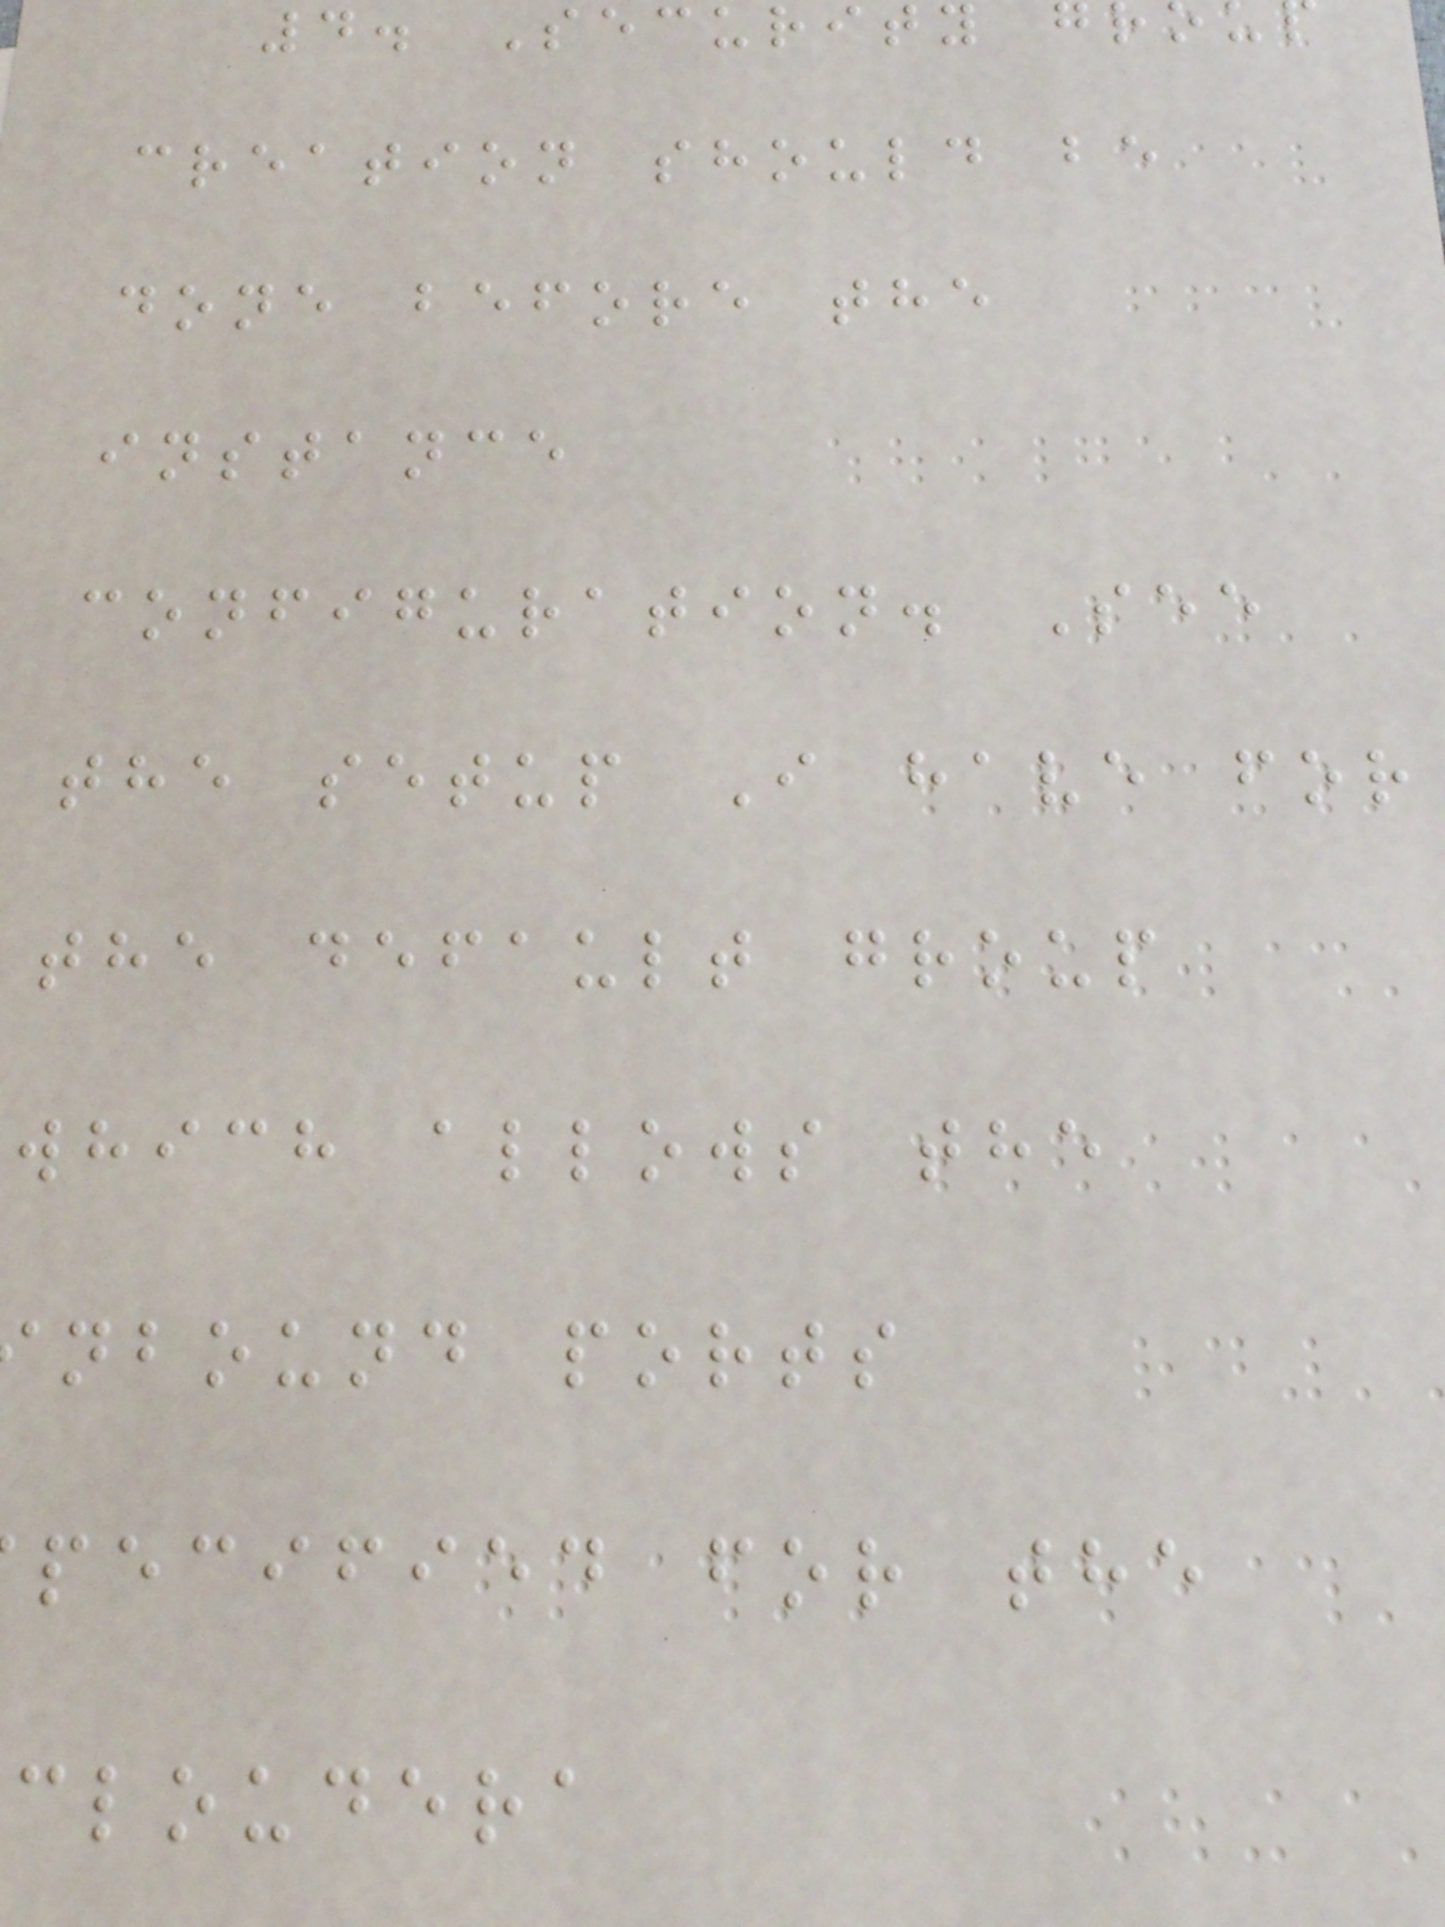4. Security
creation should be
done before the
instance
configuration. See
the setup I have for
the default group
which allows the
nbound ports
pecified for the
cloudera
